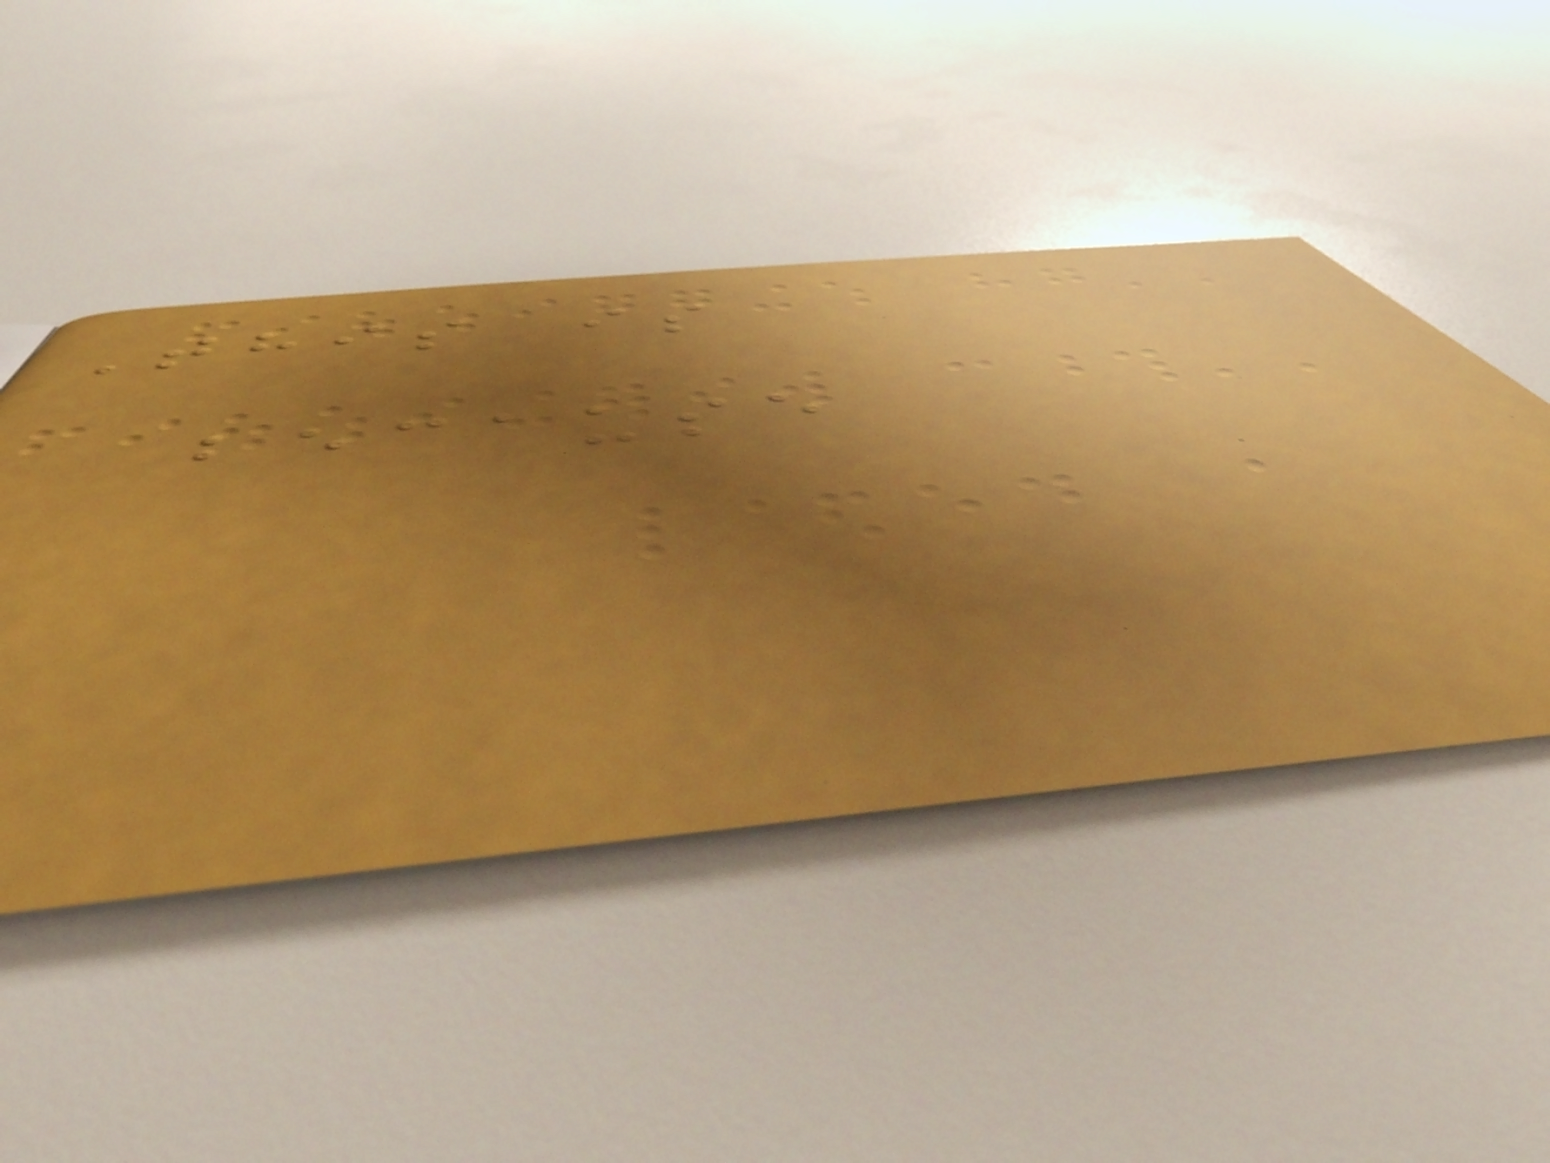This is
because
